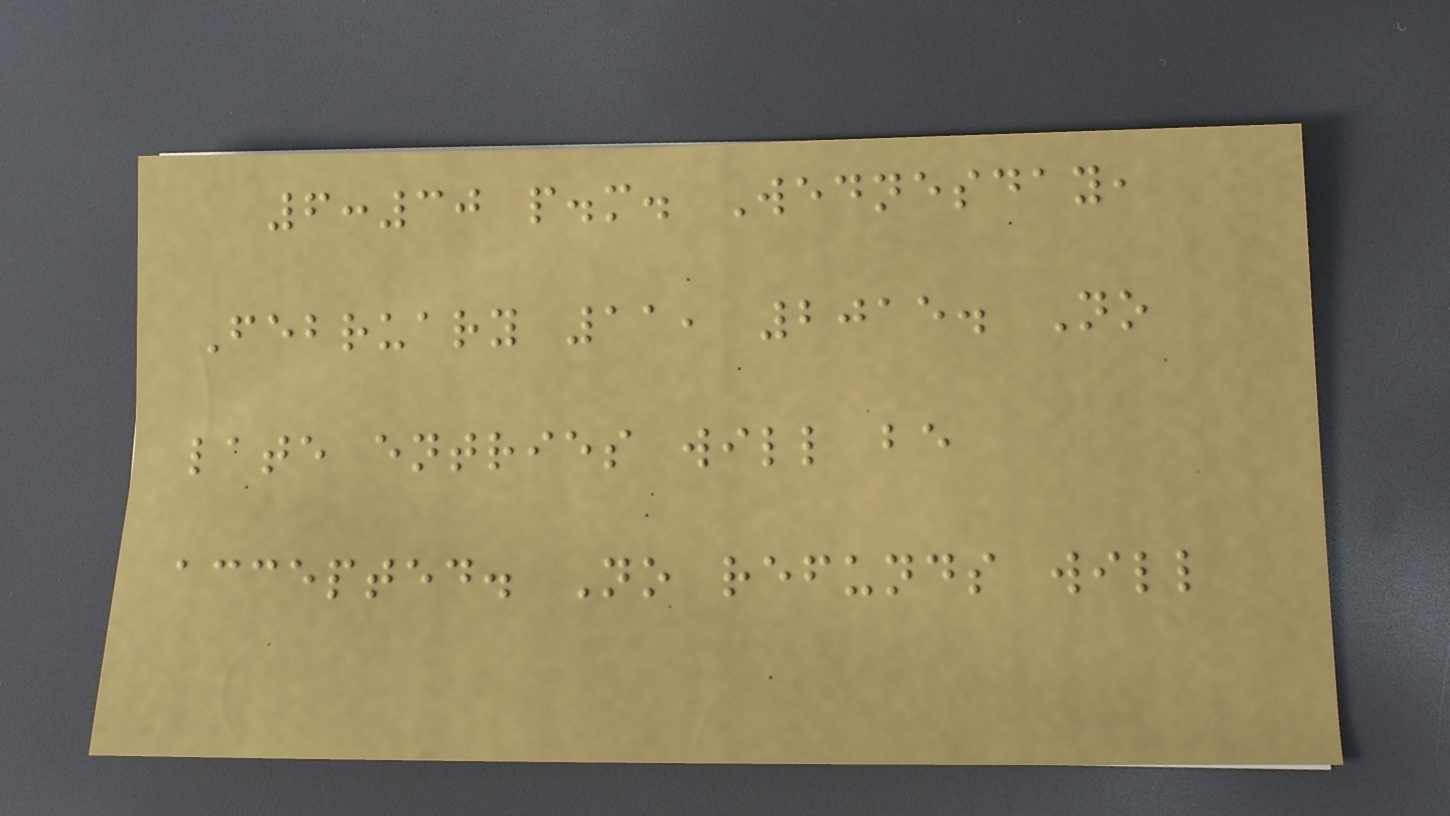6:30 p.m. Wednesday,
February 11, 2015. No
late entries will be
accepted. No refunds will
